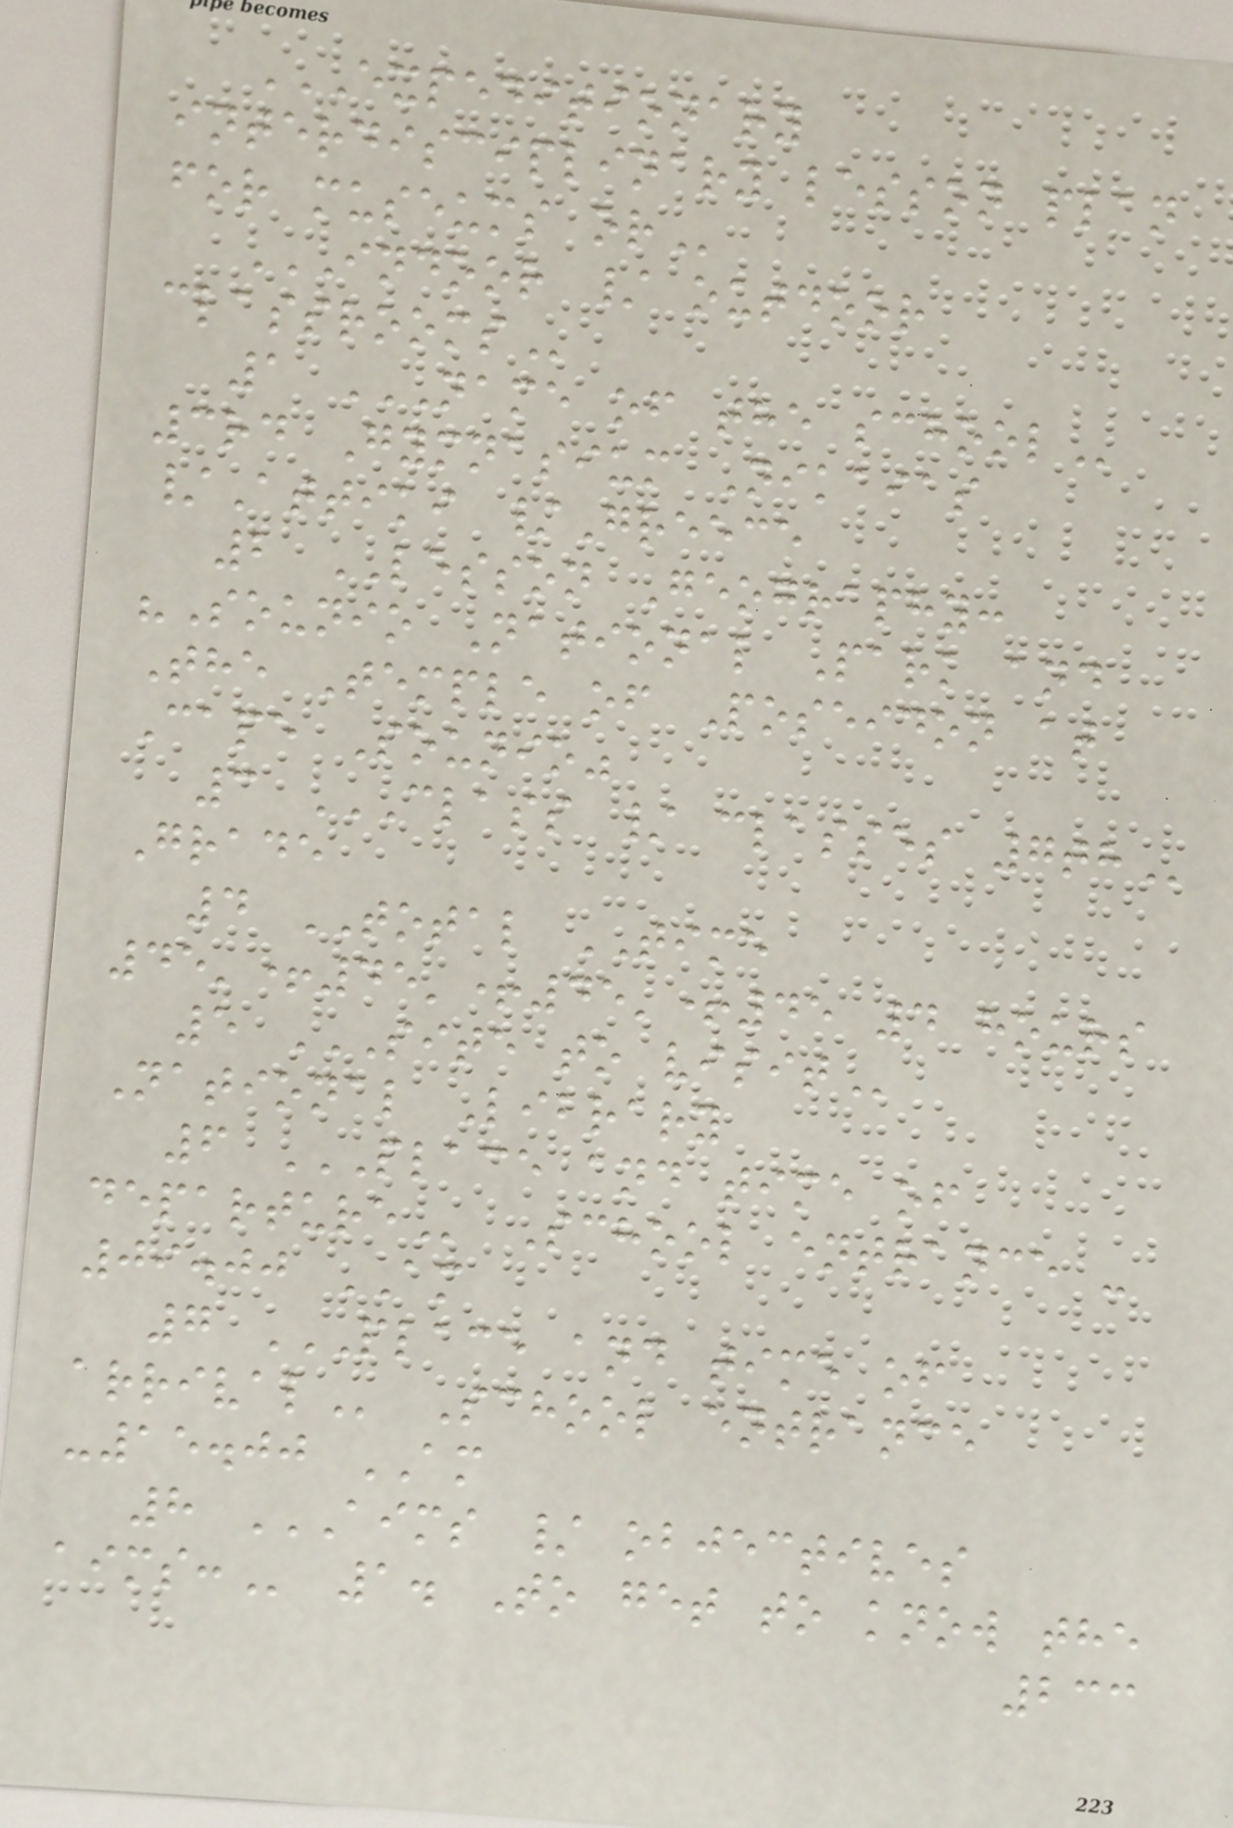EXPEDITIONARY
INTERDISCIPLINARY LESSON PLAN
FOR MUSEUMS OR
INDOOR / OUTDOOR
CLASSROOMS
1 NAME OF THE SCHOOL
3rd Gymnasium Nikaias
/Attiki /Greece
2 LESSON Geography:
"Sounio National Park and
The Temple of Poseidon at
Cape Sounio"
3 CLASS / CLASSES 7TH
Grade
4 TOTAL TIME
45'+45'+45'+45 4 hours
5 SITE TO VISIT
National Library
6 PLACE AND TIME OF
DEPARTURE School entrance -
09.00 AM
7 PLACE AND TIME OF
ARRIVAL School entrance
-15.00 AM
8 AIMS / OBJECTIVES
AIMS: 1. To get to know the
233
